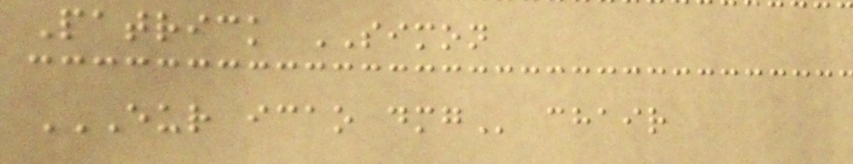Patrick SIMON
EUR ICAO DMG chair
